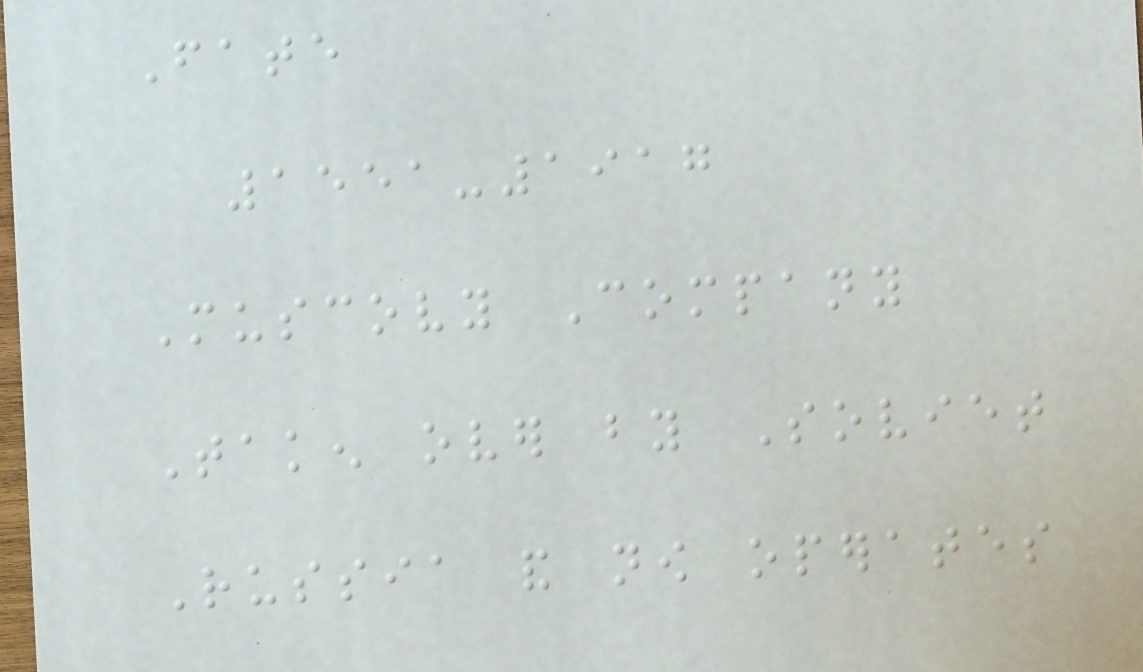Fate
1551-1917
Muscovy Company
Taken over by Soviet
Russia and now operates
